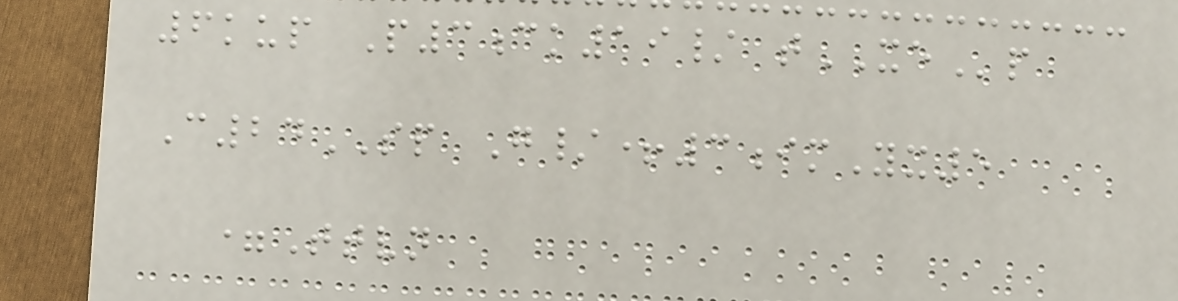6kup P3ck19/ tXEp
C24SP G/+3imYx5
=Ttvn
